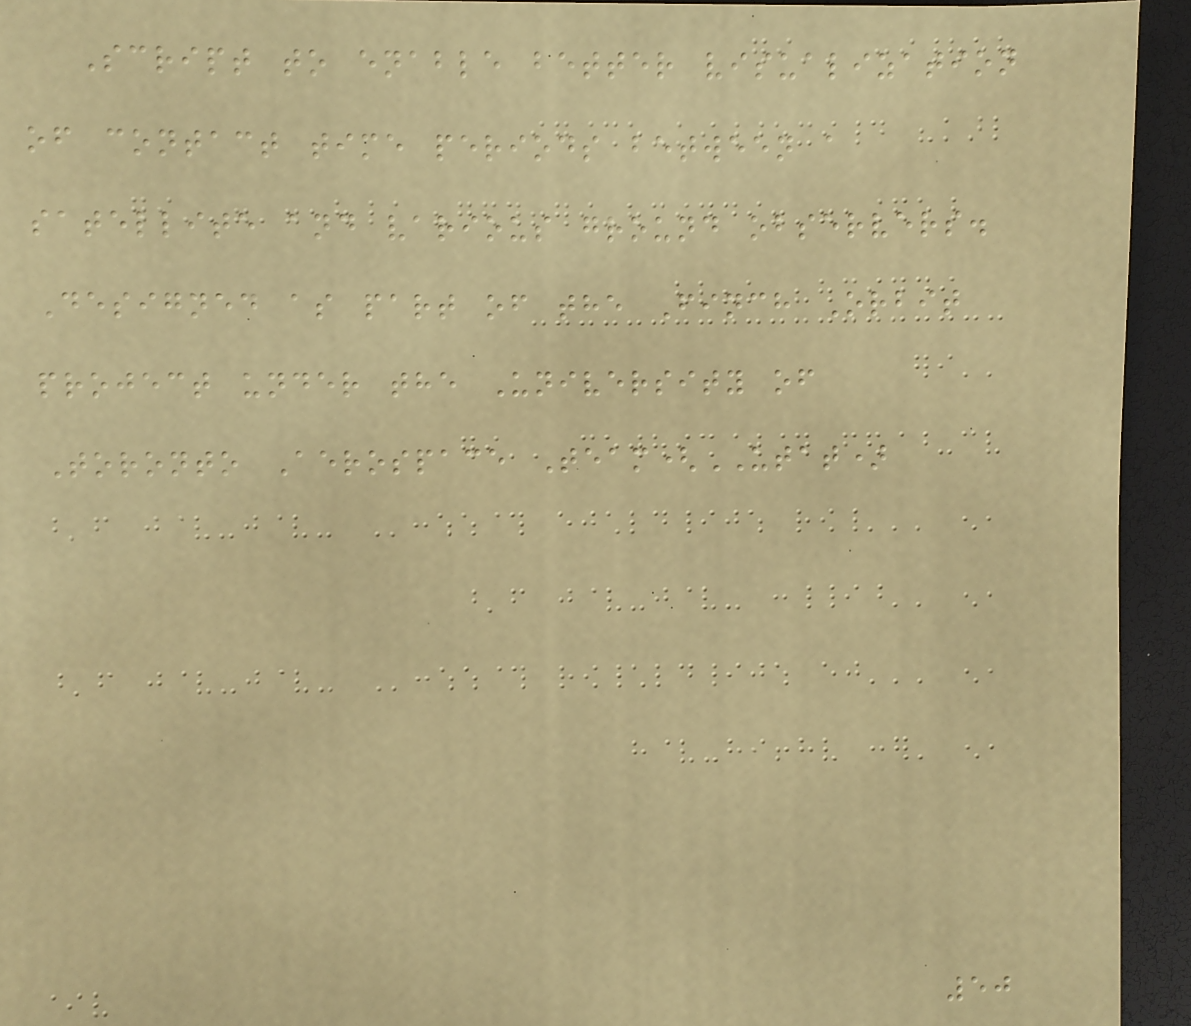Script to enable better visualization
of contact time periods between a
satellite and various ground observers.
Designed as part of the Finch Orbit
project under the University of
Toronto Aerospace Team(UTAT)
50
